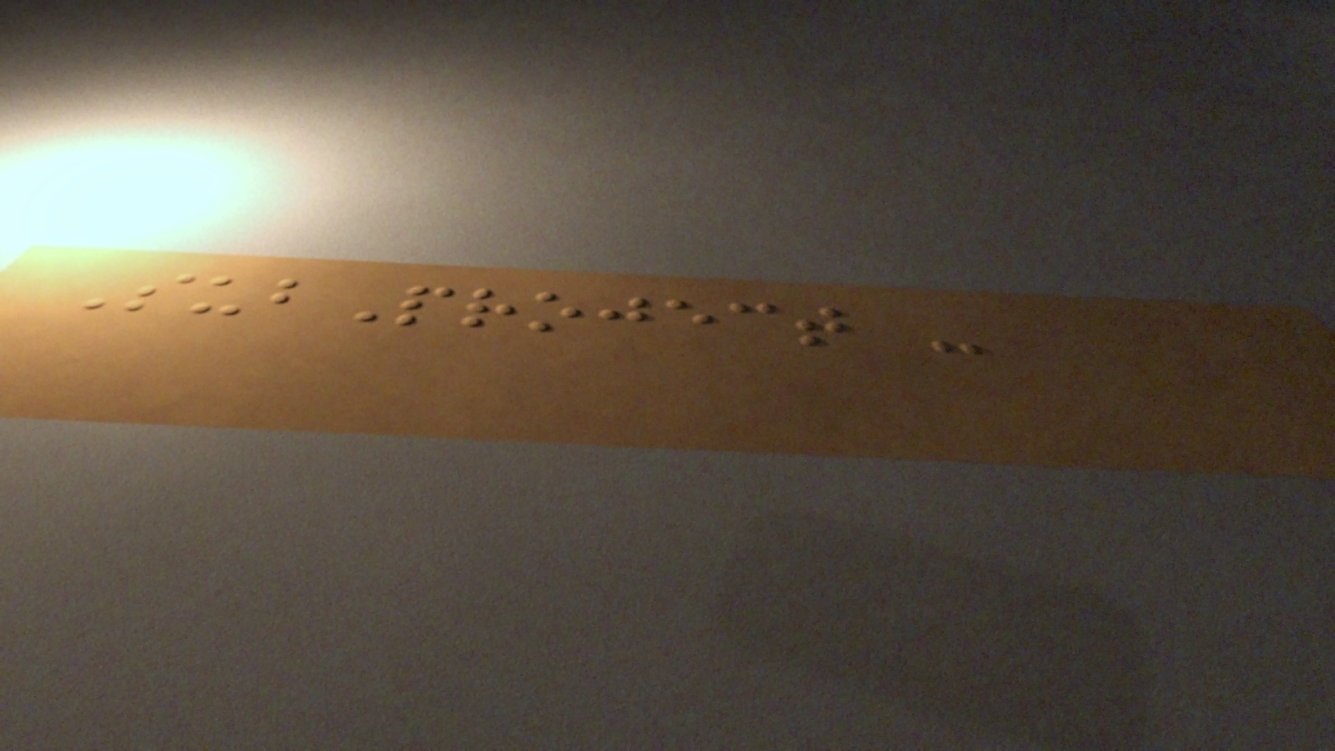SubProject -
